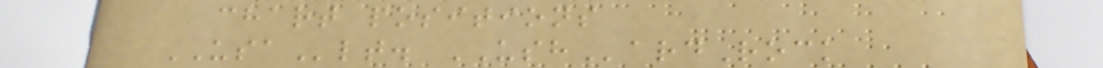chart positions
USAlt. USHardRock
